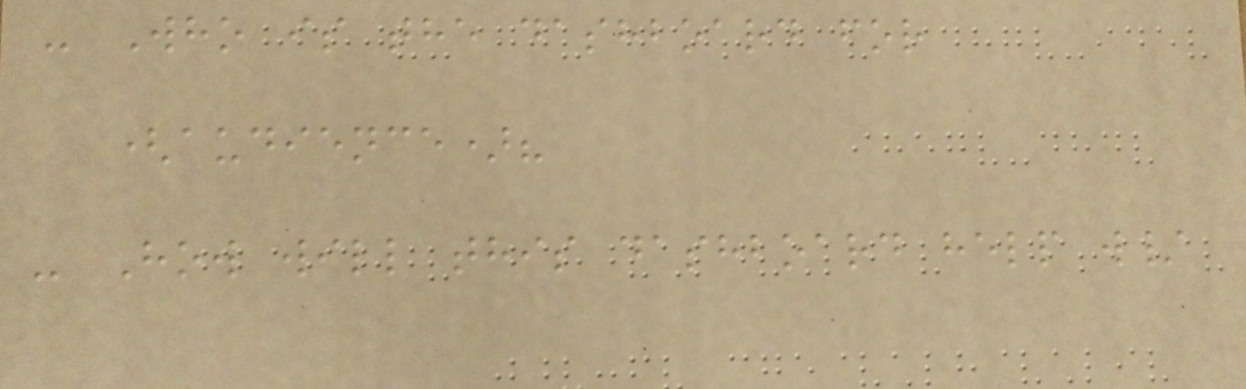- Who is the dashboard for
(audience)?
- How will this dashboard help w/
